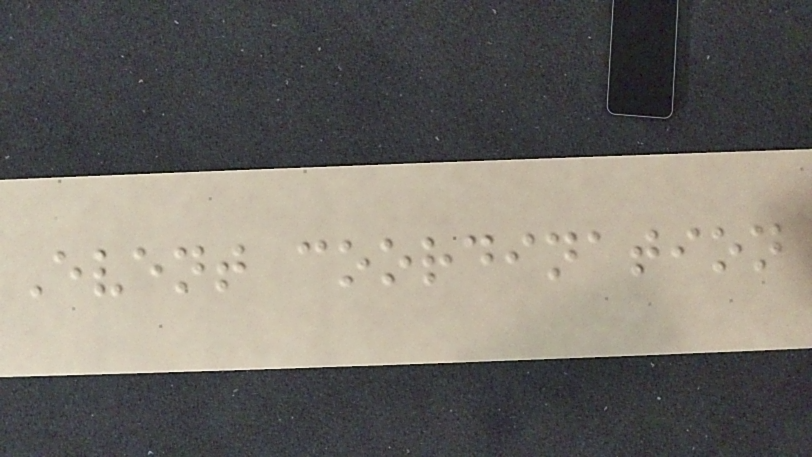Event coordination
